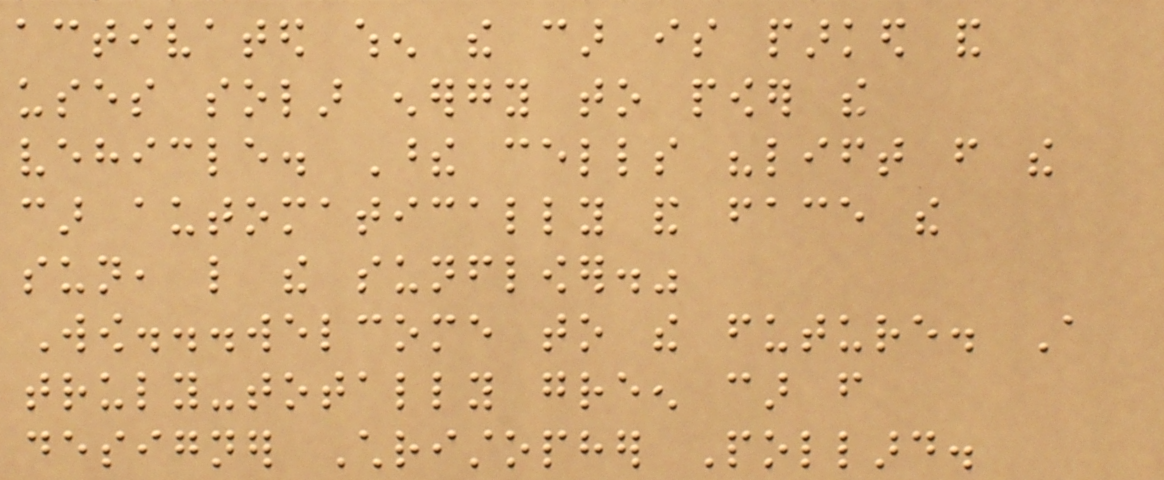activated when the car is parked and
uses solar energy to power the
vehicle. These cells "lift from the
car automatically and face the
sun, like the sunflower."
Wow...welcome to the future. A
truly-totally green car from
designer Christopher Pollard.
